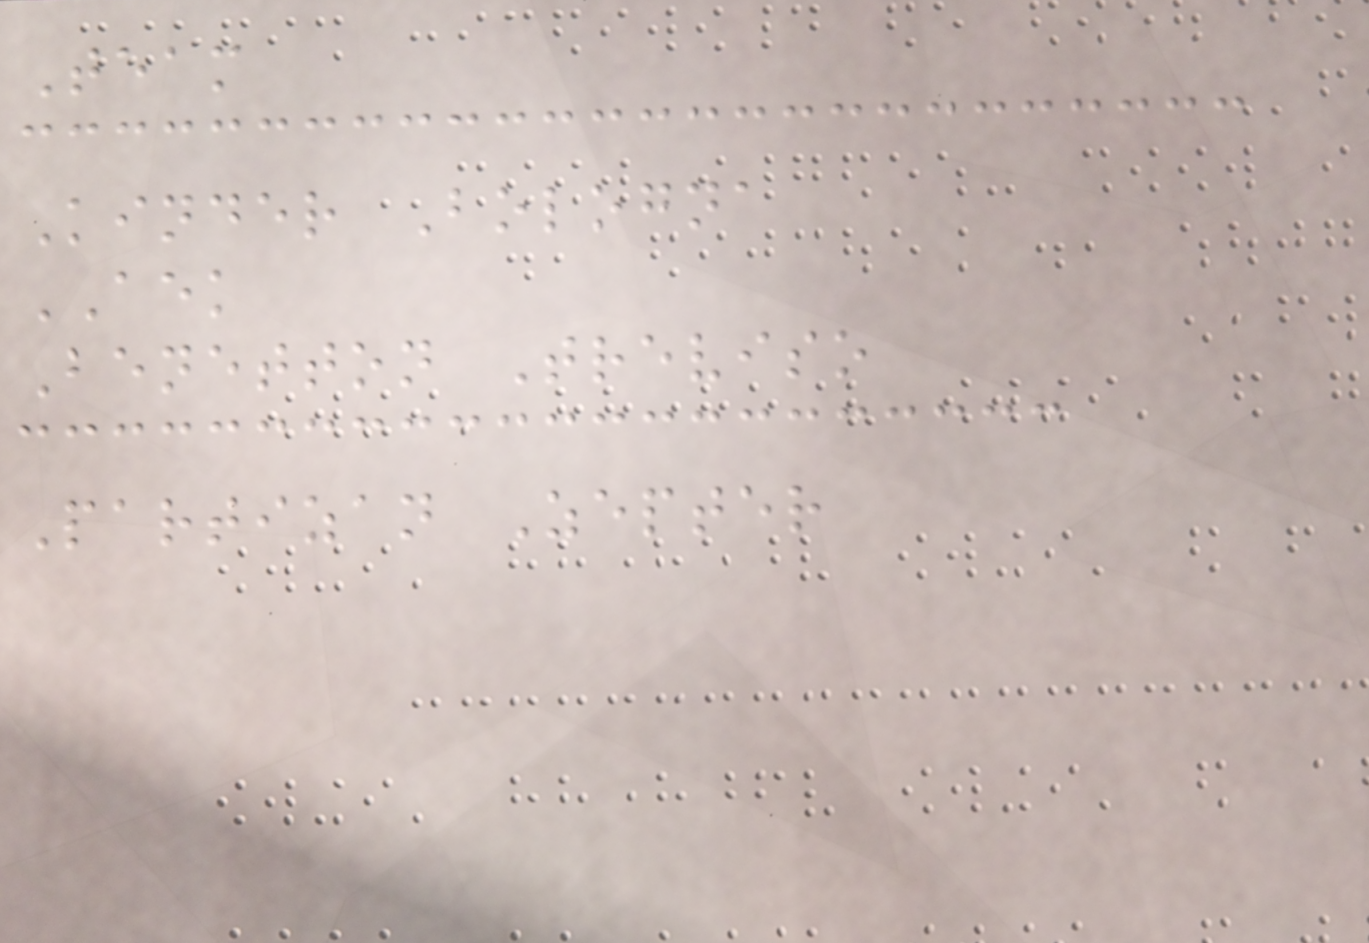Team
Kinder Bologna
AEK
Benetton Treviso
Partizan Zepter
